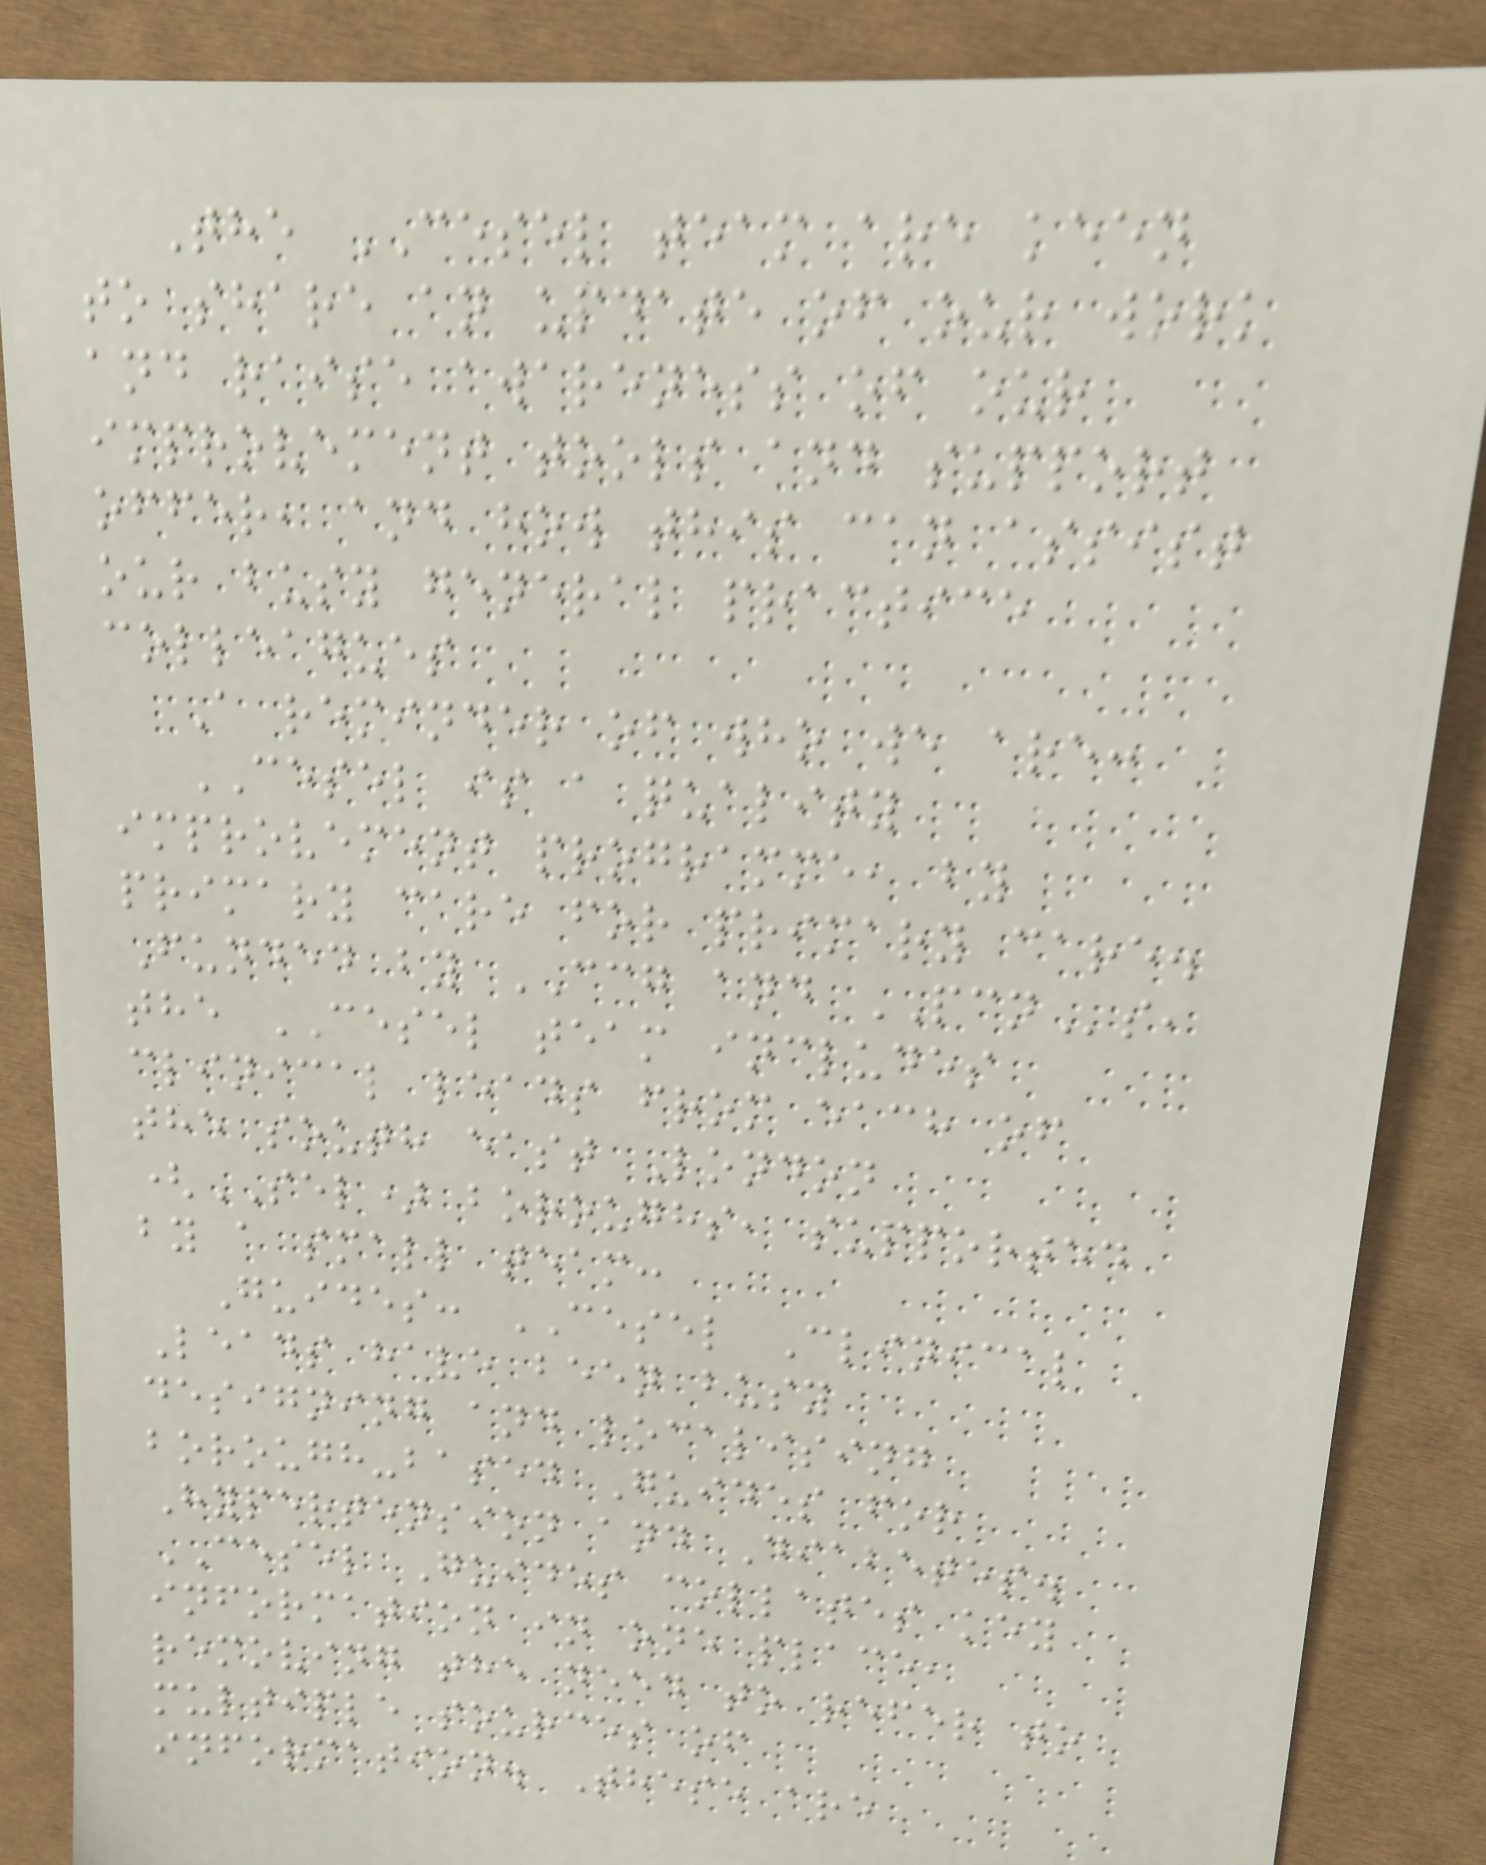The CESEL team are keen
to share an update of our work
and raise awareness of our
improvement tools and support
offer, and how this can assist
our busy general practice
colleagues
A reminder of who we are:
CESEL is a quality
improvement programme, by
primary care for primary care.
Funded by CCG and PCNs,
the CESEL team includes
clinical leads from each of
the south east London
(SEL) boroughs, supported
by a small team:
Guides: CESEL Clinical
Leads have been busy
designing and localising
borough-based Guides for
Hypertension and Diabetes.
CESEL Guides collates key
information in one place,
removing the need to refer to
multiple sources of
information. These are
